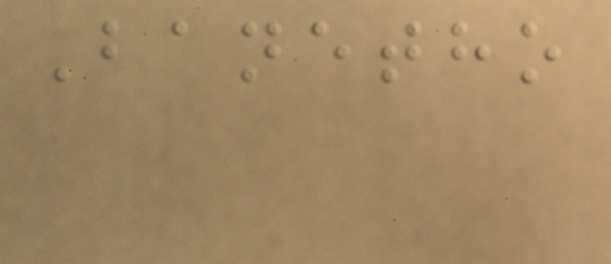Banetho
